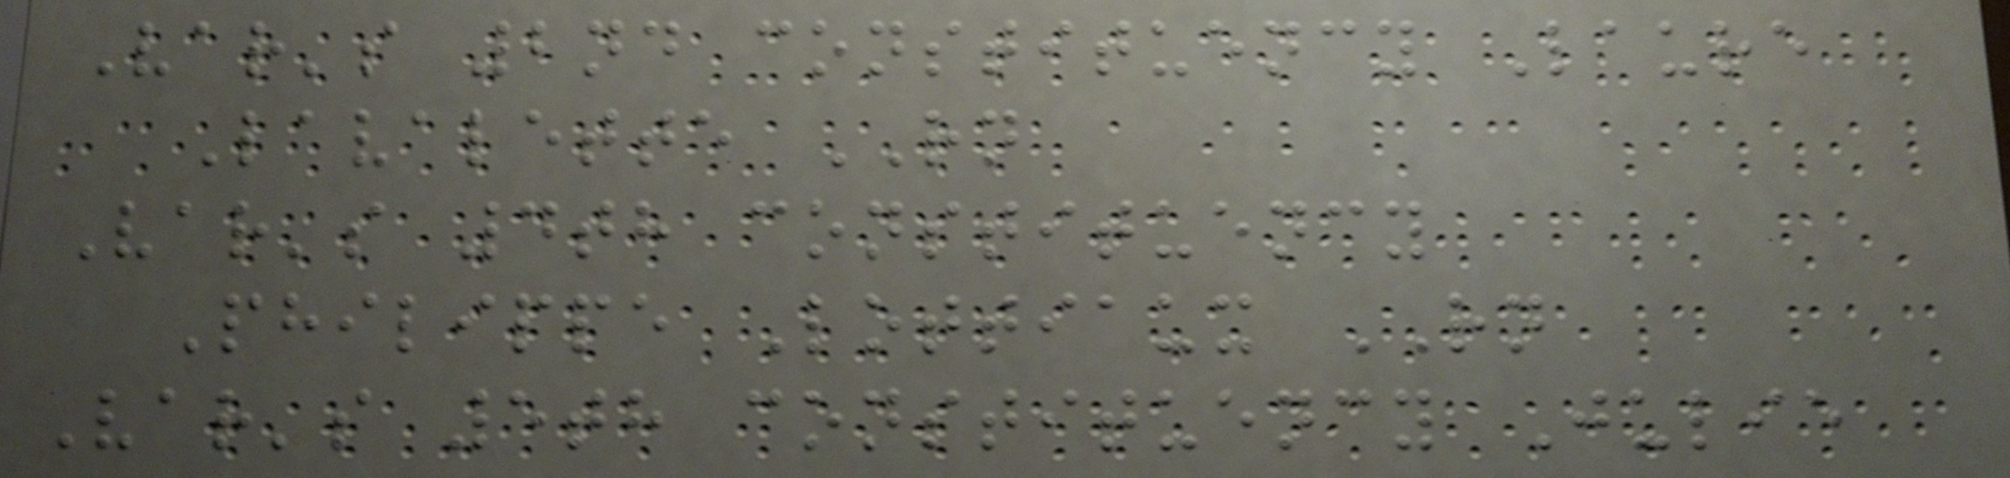Var's 2nd constituency Laure
Lavalette RN
Var's 4th constituency
Philippe Lottiaux RN
Var's 5th constituency Julie
